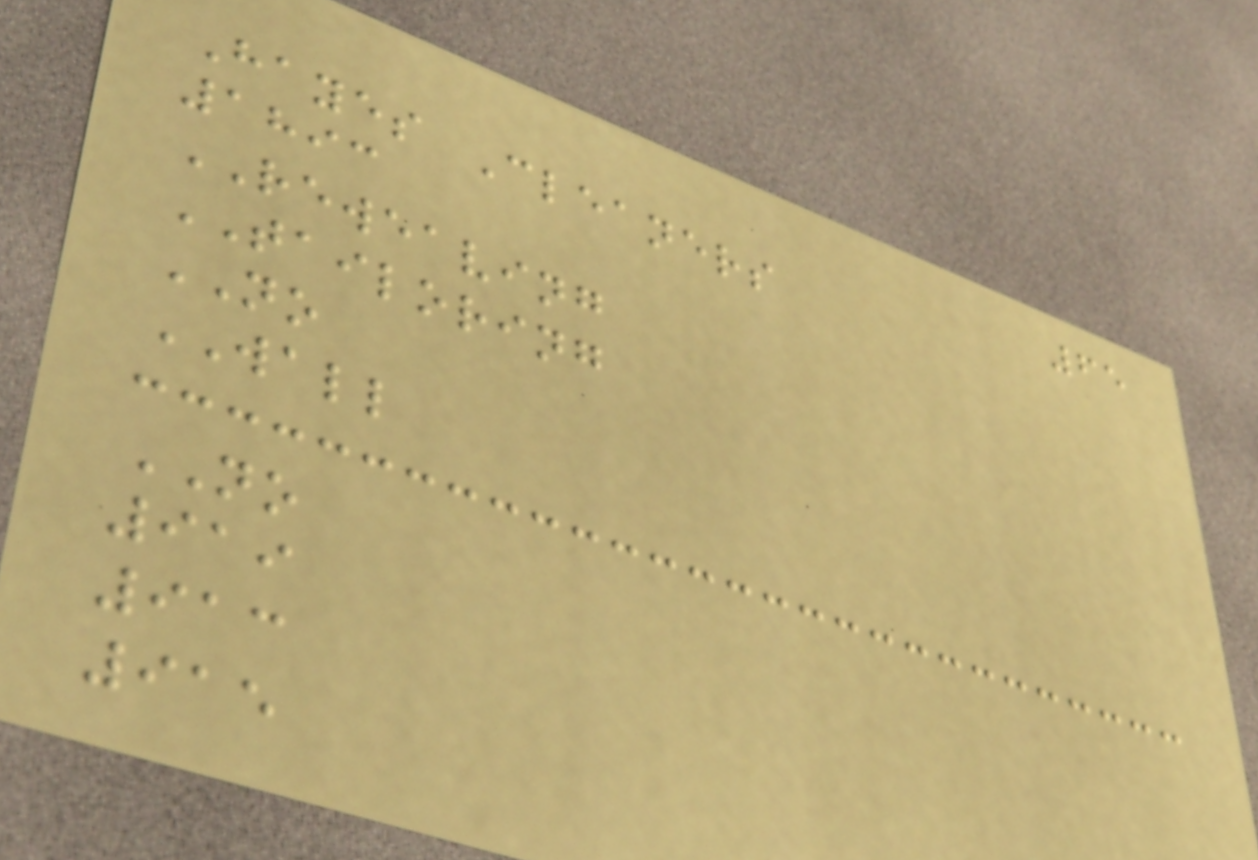65
Hayes Cleaners
1893
REWEAVING
TAILORING
NO
WALL
NO
919
913
915
